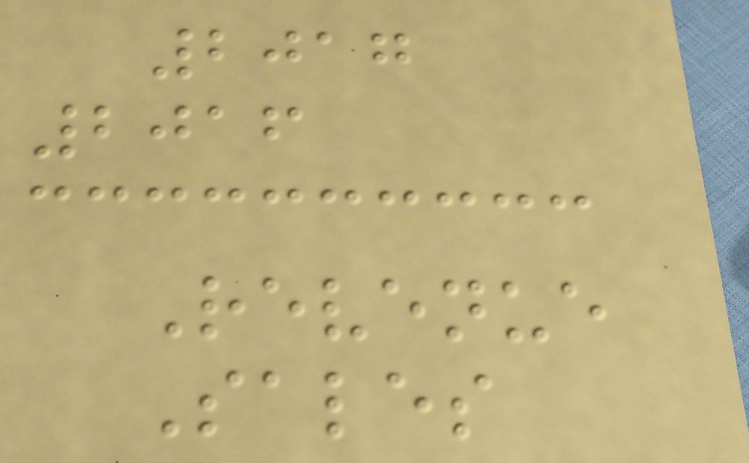2017
2016
Revenue
Sales
